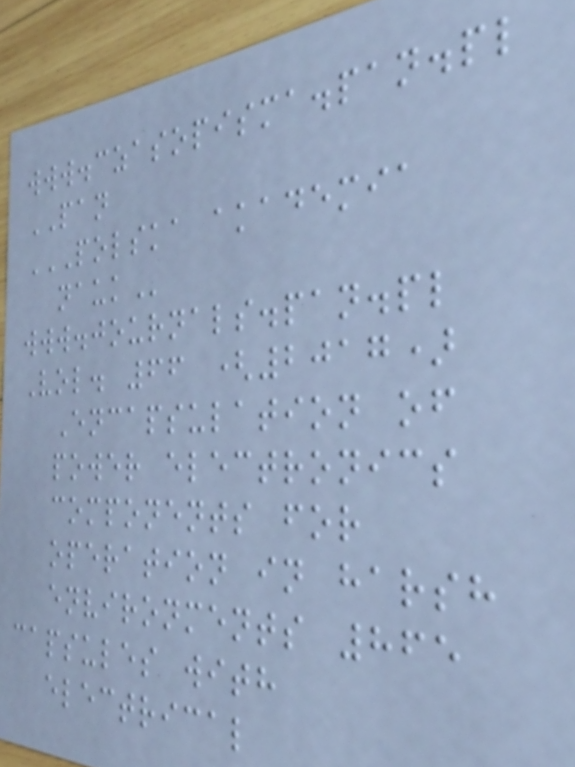www.czasopisma.pan.pl
PAN
POLSKA AKADEMIA
NAUK
www.journals.pan.pl
Vol. 66 (2017)
Encapsulation of
power electronics
components for
operation in harsh
environments 865
capsules with
electrical
